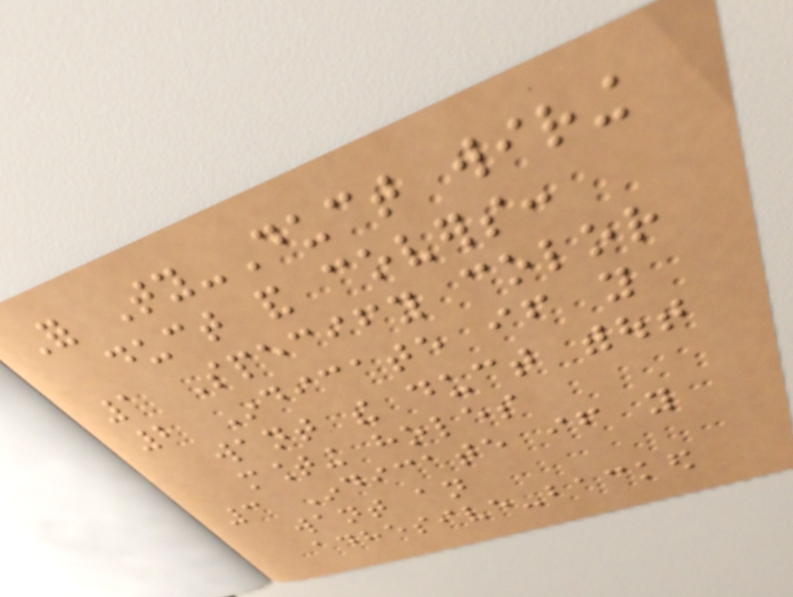For Ty-Duct wiring
duct and covers:
1 Specify color
2 Indicate if you
want the duct without
mounting holes
3 Indicate if you
want an
adhesive-backed
